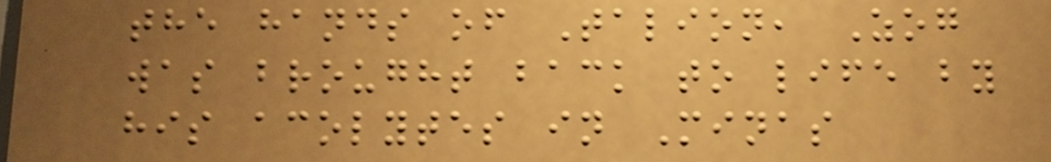the hands of Talion, Zog
was brought back to life by
his acolytes in Minas
